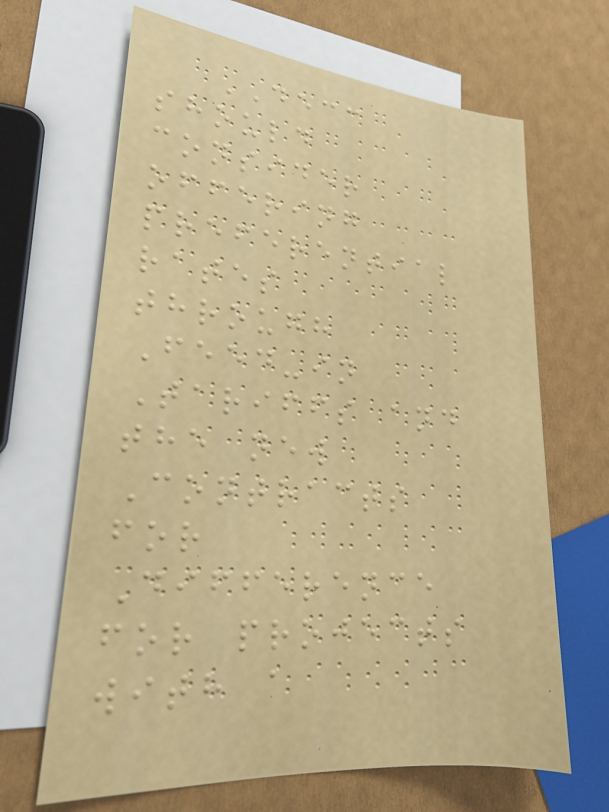DECC
should
consider
offering
preferential
rates
through
Feed-in
Tariffs and
the new
Contracts
for
Difference
for projects
with a
